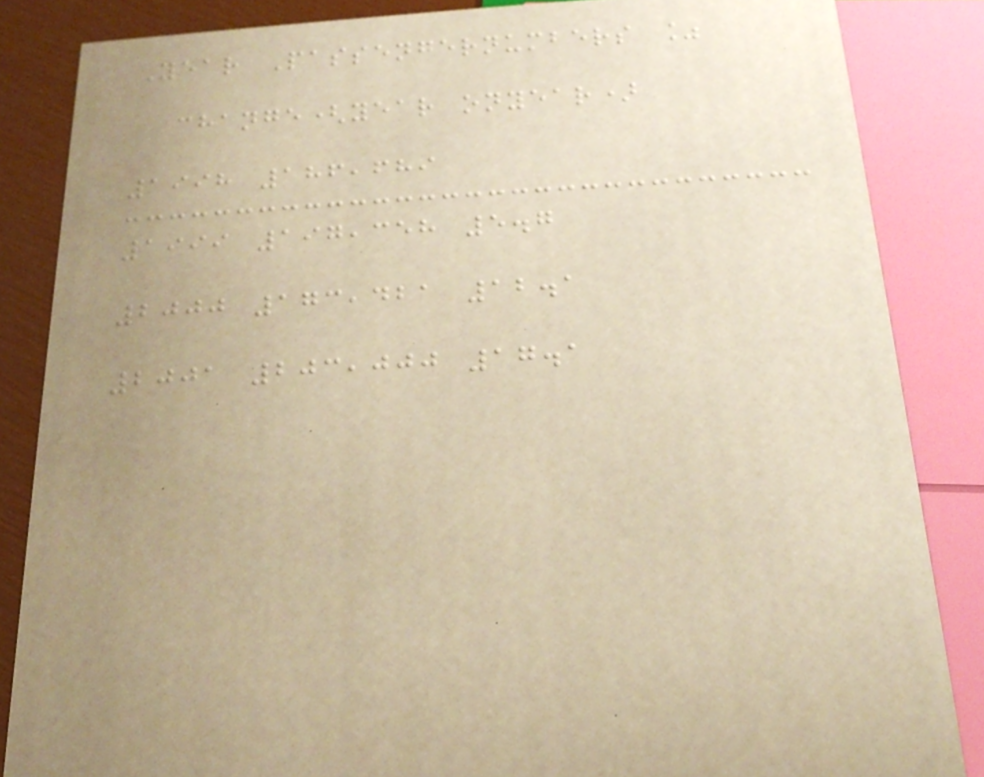Year Passengernumbers %
change(year onyear)
1998 186,689
1999 197,358 5.7
2000 173,421 12.1
2001 203,000 17.1
